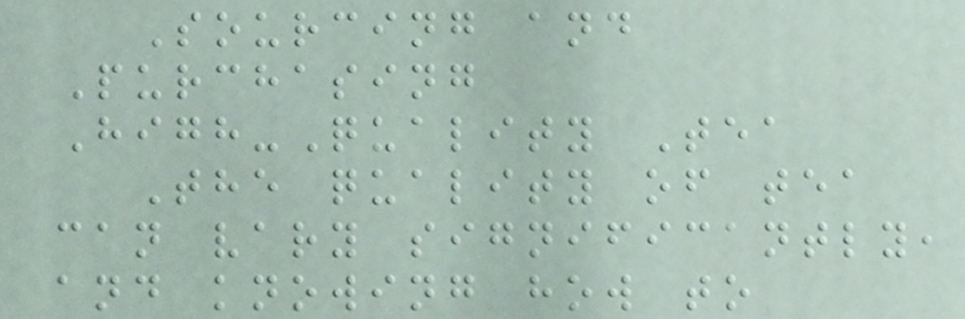Sourcing and
Purchasing
High-Quality Tea
The quality of tea
can vary significantly,
and knowing how to
